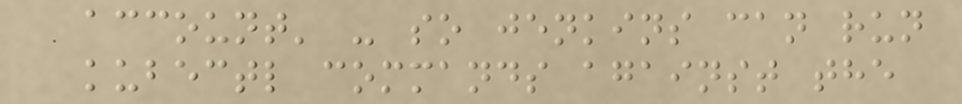account' - so jenkins can run
kubectl commands against the
